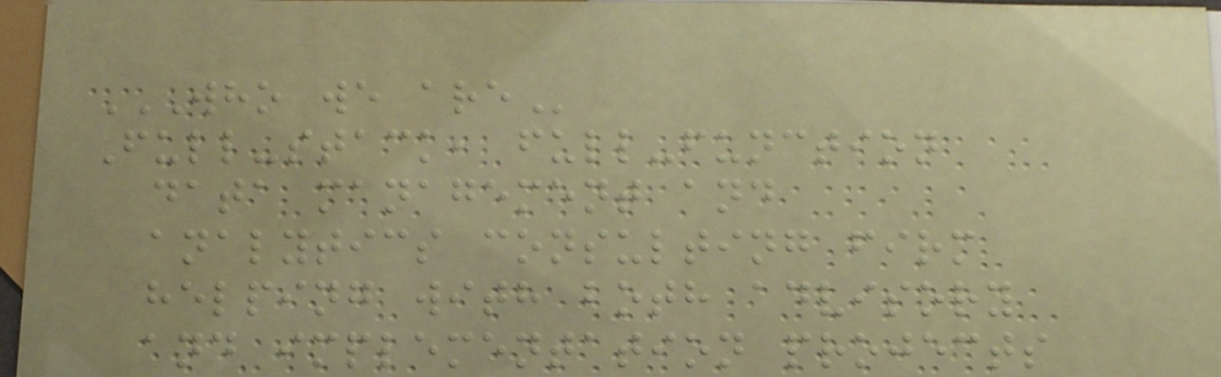WHO WE ARE
Full-stack, full-function
data management and
analytics consulting firm
helping with both advisory
and implementation projects
